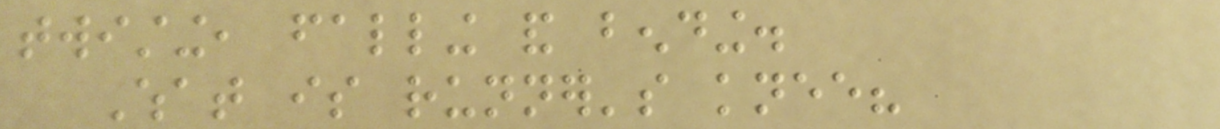twisting, falling and bending.
What is runner's knee?
